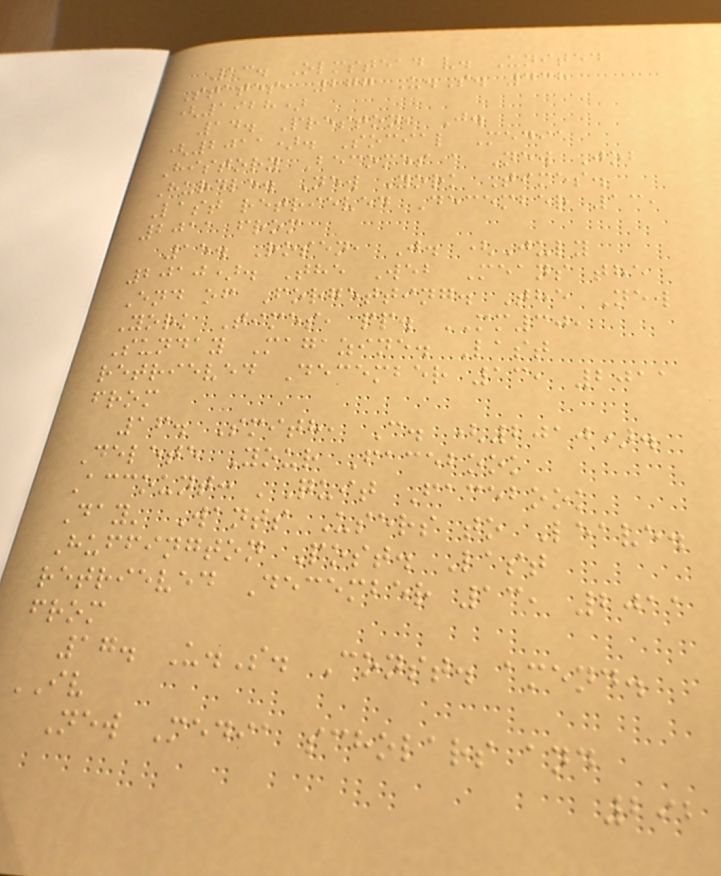13. Olmstead v. United
States, 277 U.S. 438
(1928)
14. Preston, J.
(2011). Social Media
History Becomes a New Job
Hurdle. New York Times.
Last retrieved December 13,
2011 from
15. Rosen, J. (July
2010). The Web Means the
End of Forgetting. The New
York Times, pp. MM30,
Sunday Magazine. Last
retrieved December 13, 2011
from
16. Smith, C. (2010).
Delete Your Facebook
Account: 'Quit Facebook
Day' Wants Users to Leave.
Huffington Post. Last
retrieved December 13, 2011
from
17. U.S. Const. amend.
IV
New Media scholars and
292
